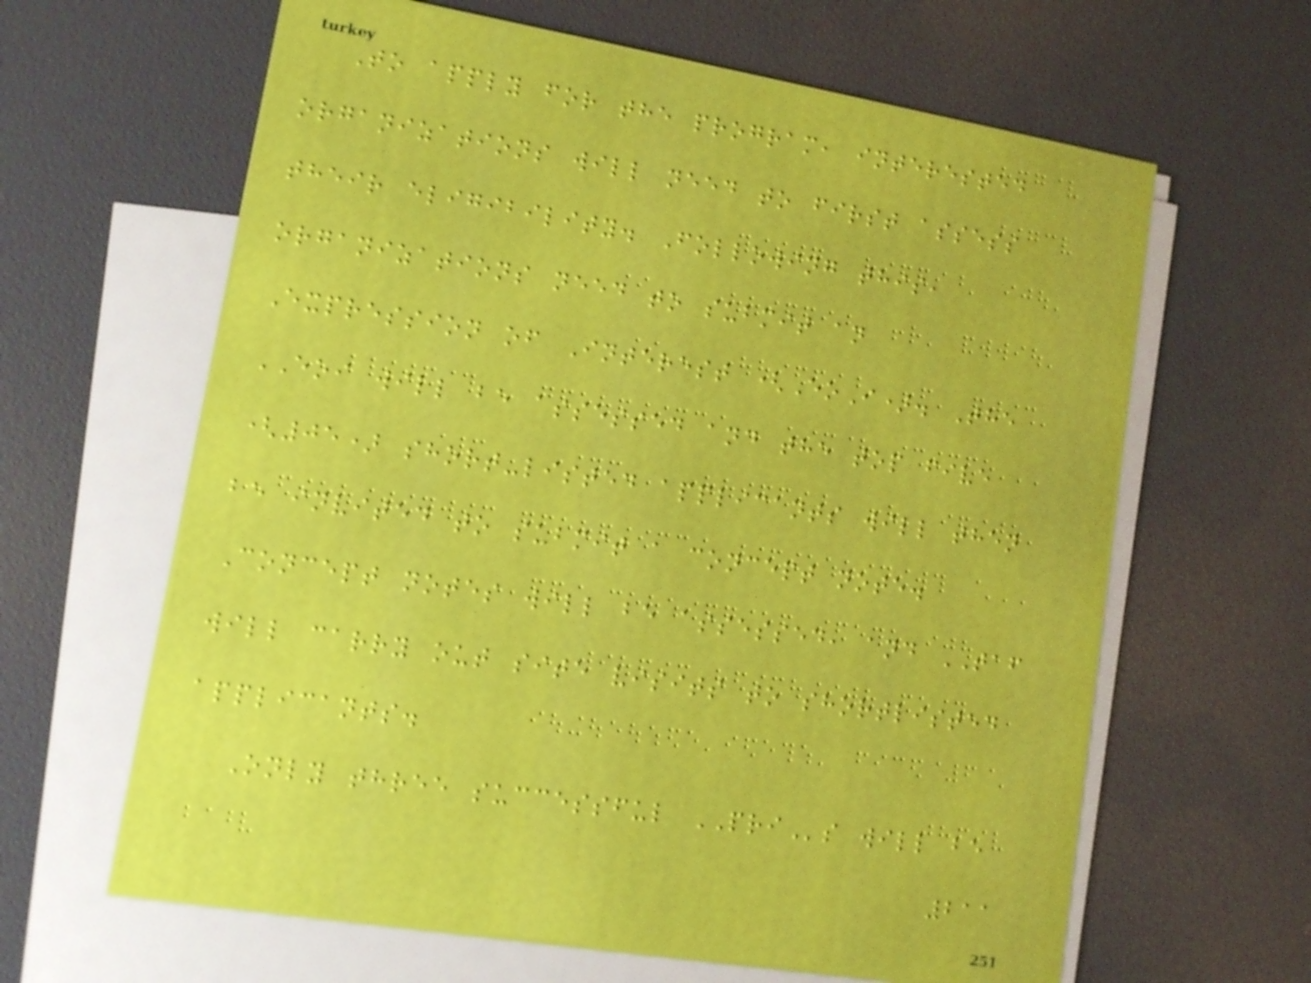To apply for the program, interested
organizations will need to first assess
their eligibility. Following this,
organizations need to submit an
Expression of Interest (EoI). The
EOI will be assessed and the top five
(05) short-listed applicants will then
be invited to submit a concept note.
Concept notes will be assessed, and TAF
will carry out site visits to shortlisted
applicants.
Only three successful PRIs will be
211
